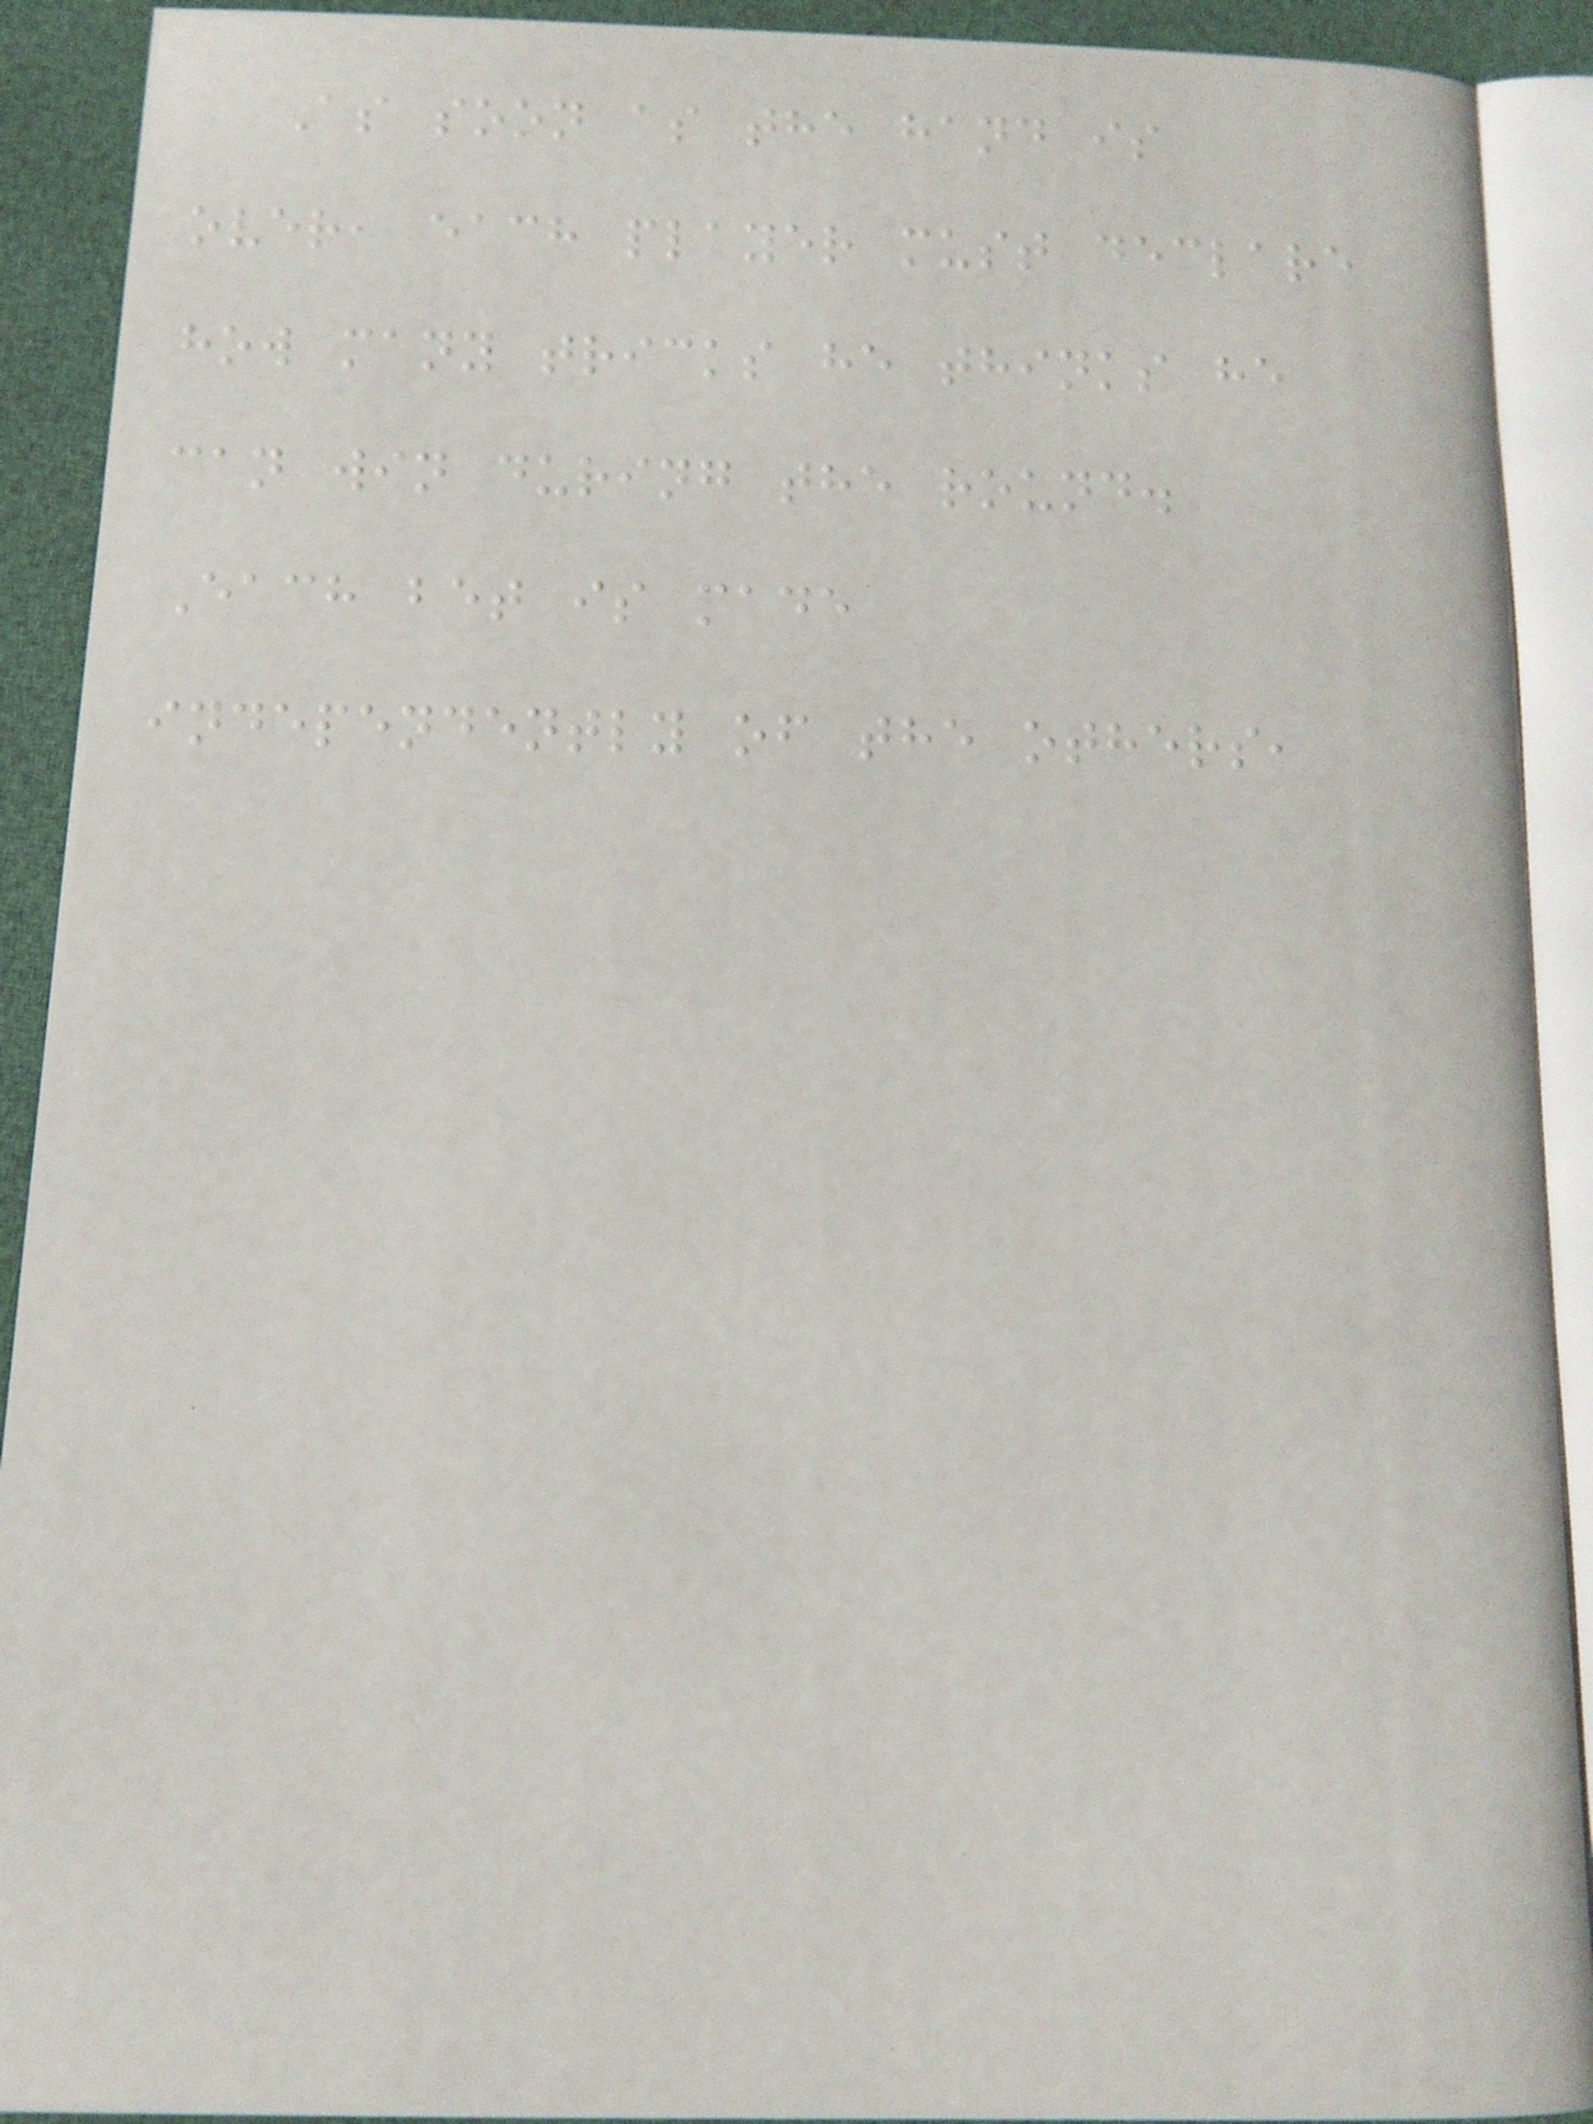As soon as the hand is
over, each player must declare
how many tricks he thinks he
can win during the round.
Each bet is made
independently of the others,
